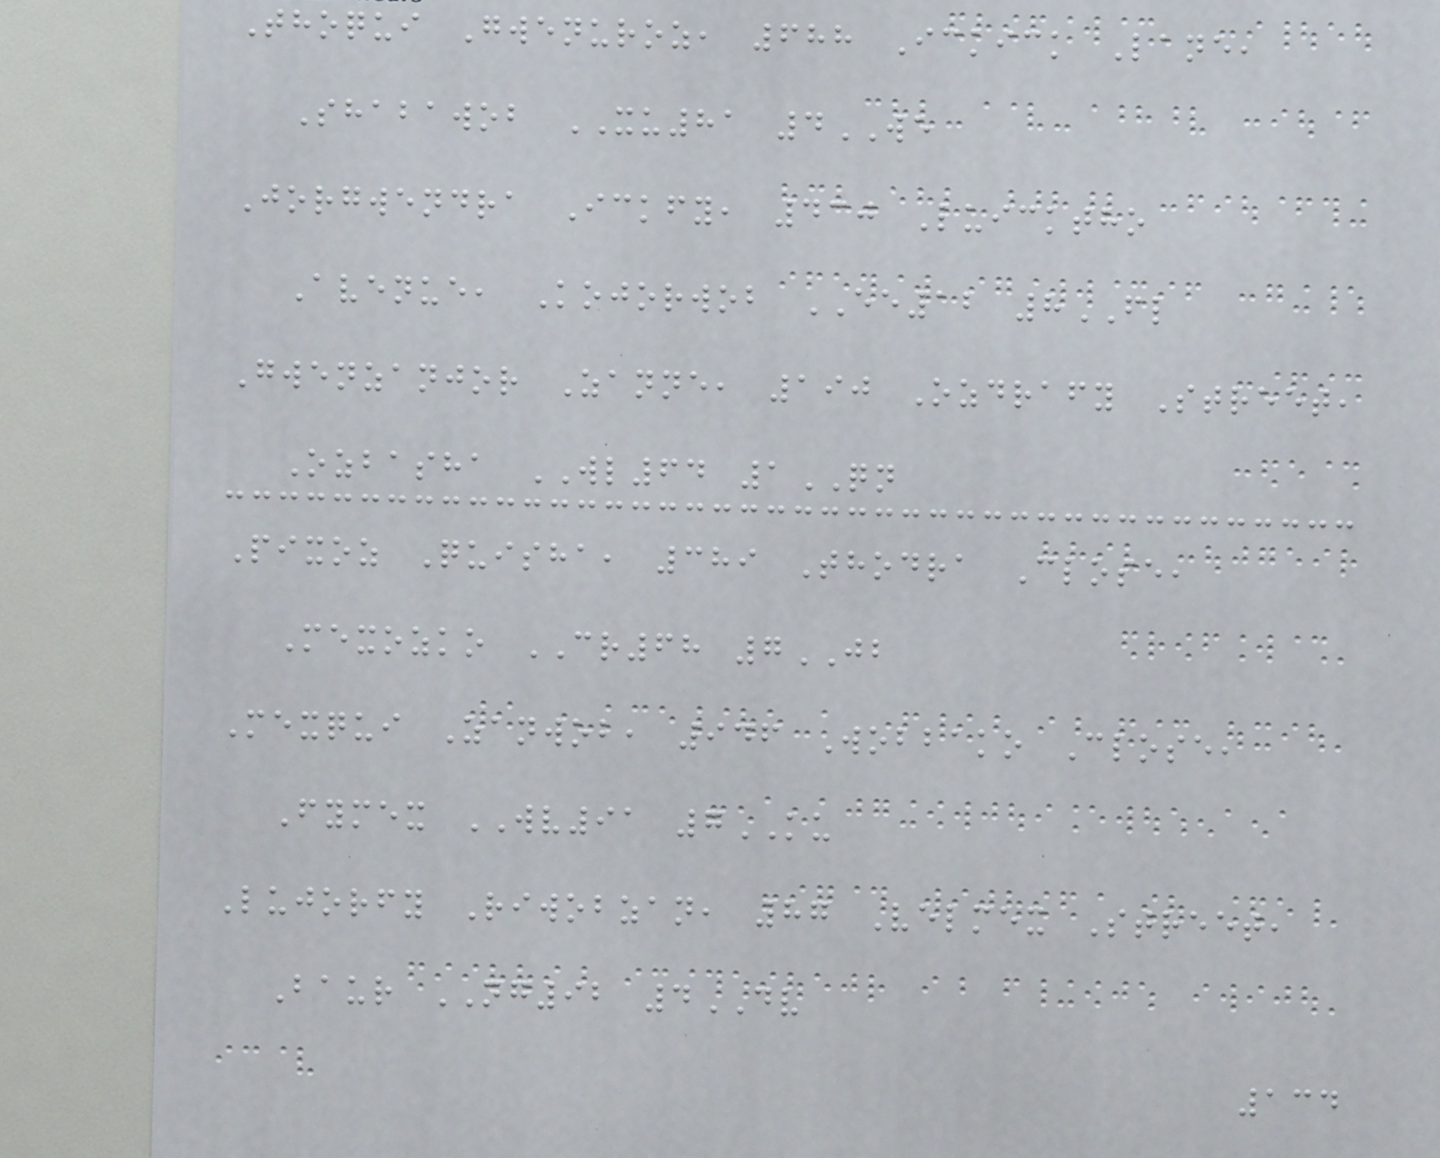Thoqui Gwenuroz, 688 Ickick Lane,
Shabawob XU81 4WE
Jorgwendra Ickfy, 430 Luicktho
Avenue, Kojorwob EE12 8FL
Gwenzanjor Zanne, 190 Ozdrafy Street,
Ozbasha WL64 1QN
Pixoz Quisha, 389 Thodra Close,
Mexozko CR68 7JB
Mexqui Zanwob, 946 Wobbako Close,
Fymex WV91 7KU
Lujorfy Riwobzan, 87 Velmex Street,
Baur NG92 4DV
134
